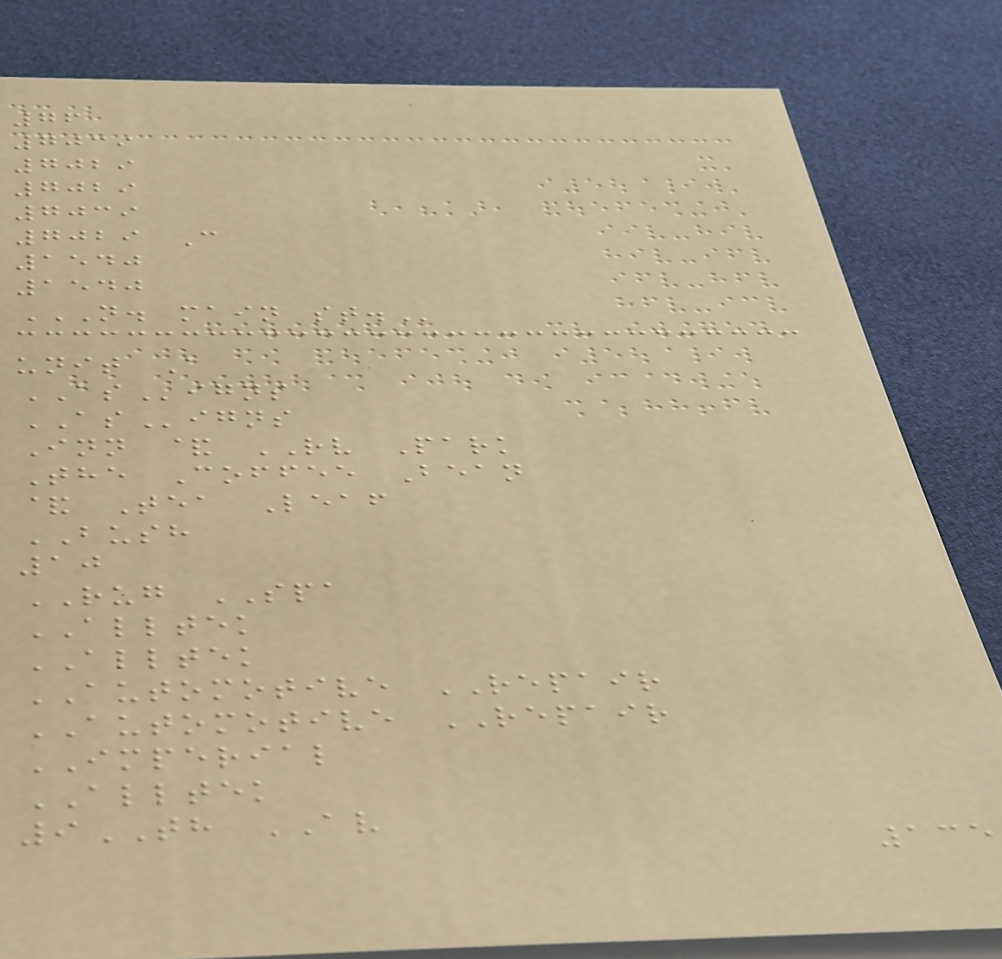76
7039
7029
7029
7039
7029 C
1540
1540
N. MAIN ST.
unit A
ASigns
ASigns
Inn & RV Park
The Coffee Bean
& Tea Leaf
BUSH
10
RUG SPA
ALLTEK
ALLTEK
AUTOMOTIVE REPAIR
AUTOMOTIVE REPAIR
IMPERIAL
ALLTEK
9TH AV
135
